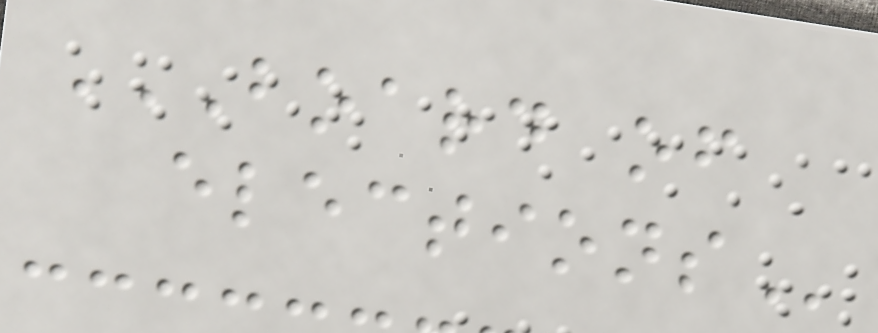BOARD OF
ELECTIONS
